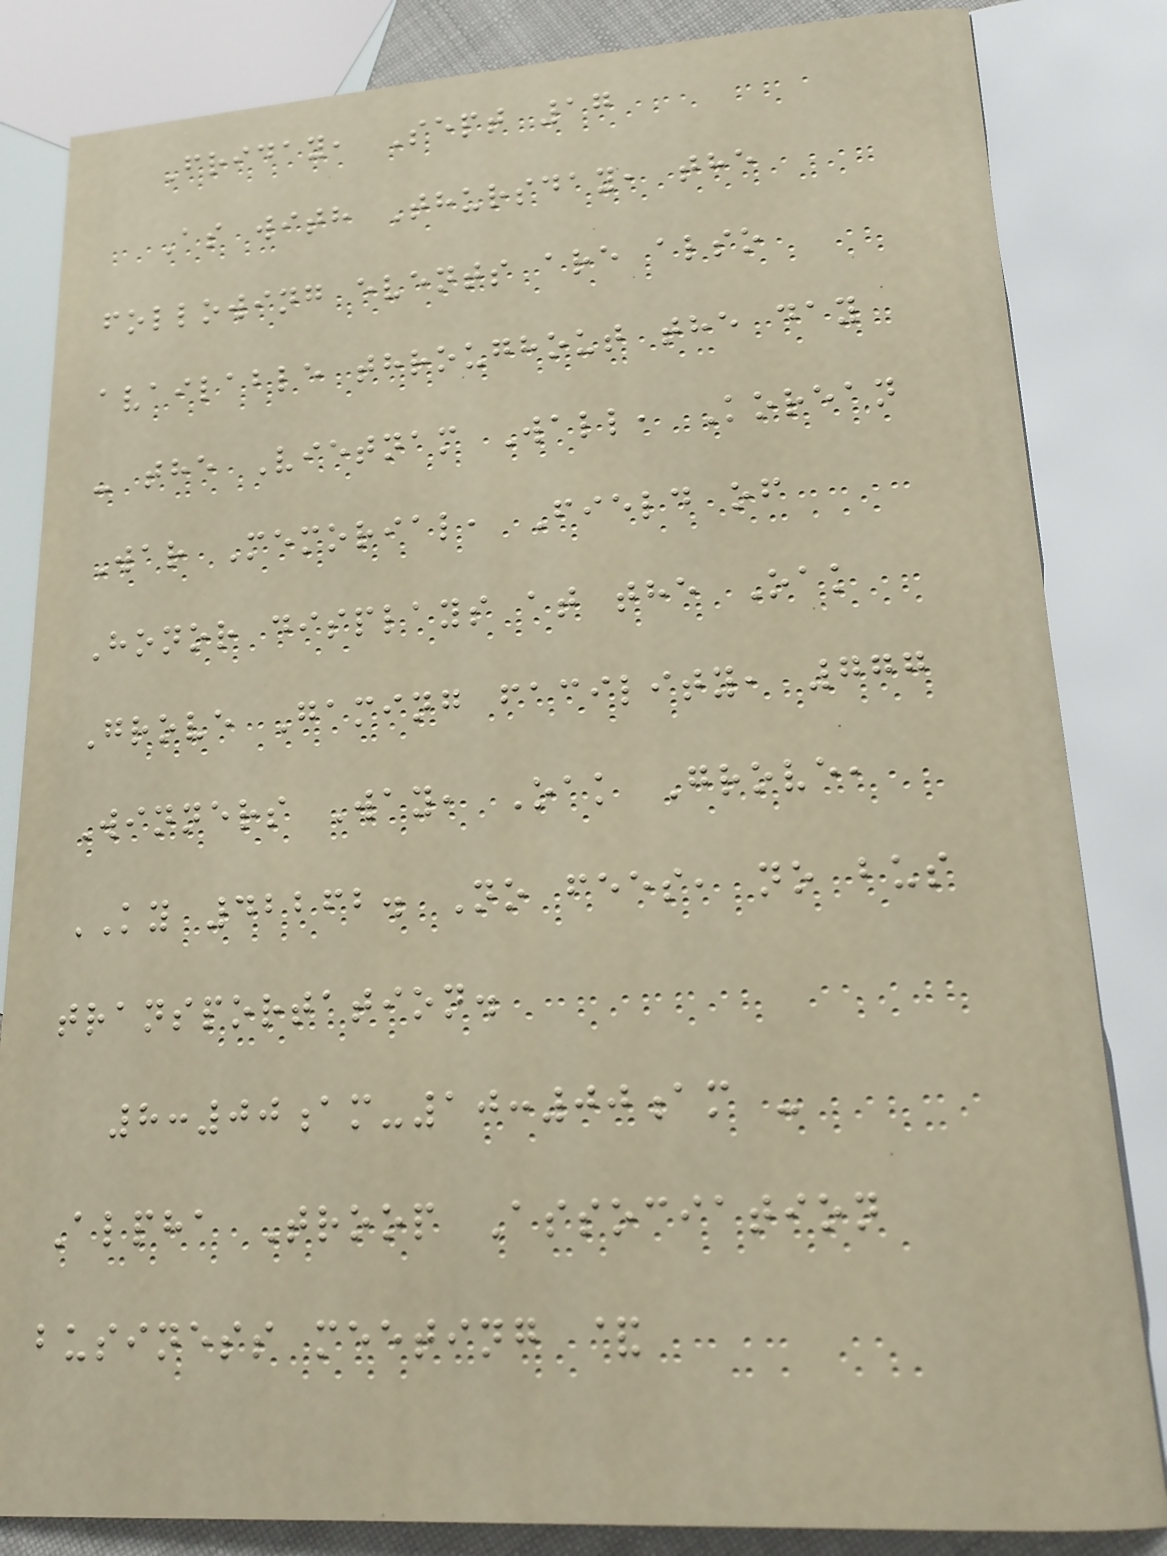Friday, Sept 17
As with Thursday, the
following events are also
available throughout the day
- the Vietnam Wall, Korean
War Memorial, Field of
Honor displays at the Oak
Grove Gaming facility, 777
Winners Way, Oak Grove,
KY 42262. No fees, no bus
transportation.
8:00am-10:00am -
Alpha Troop Association
business meeting &
